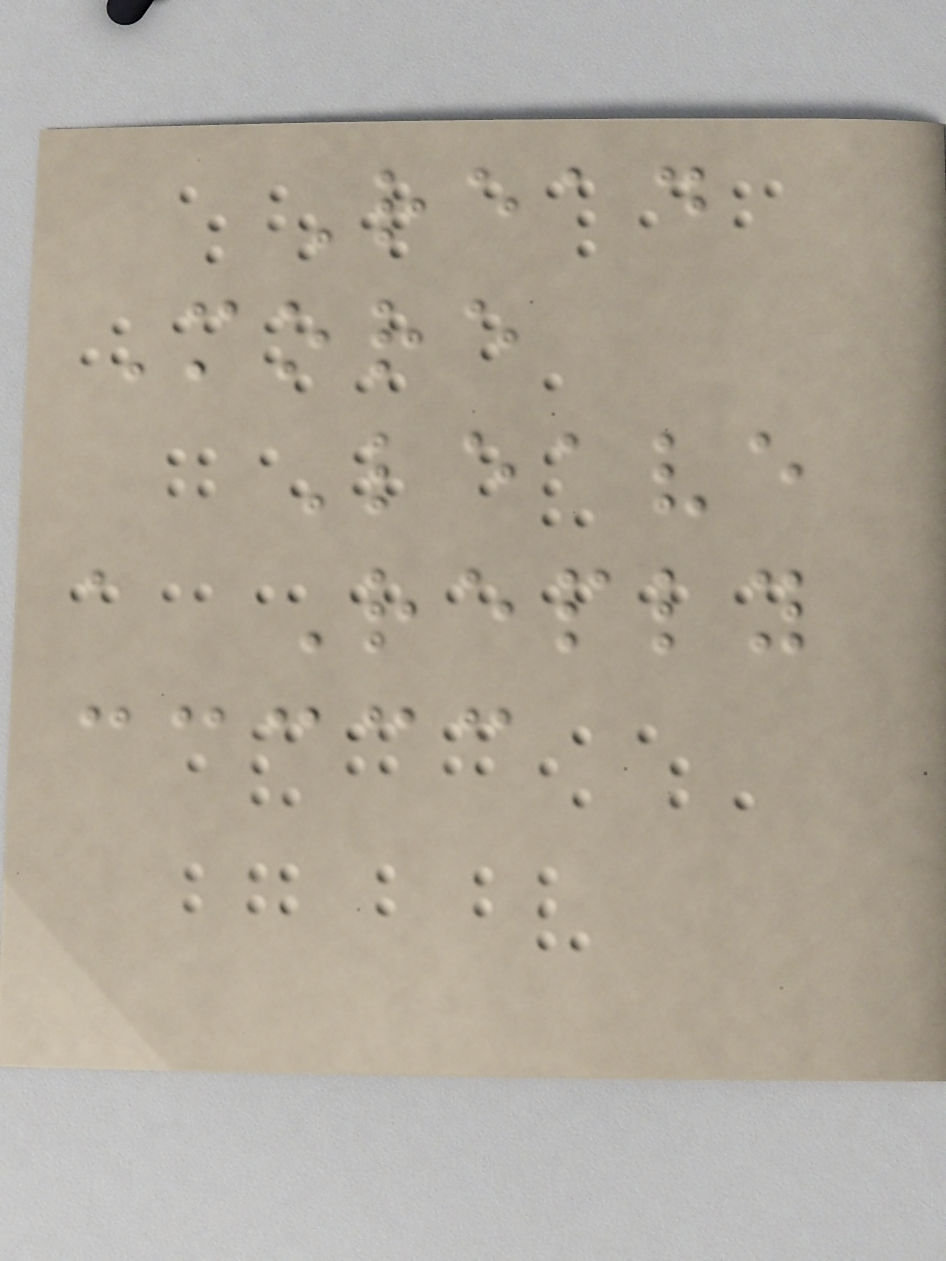Read
More
Leave
a Reply
